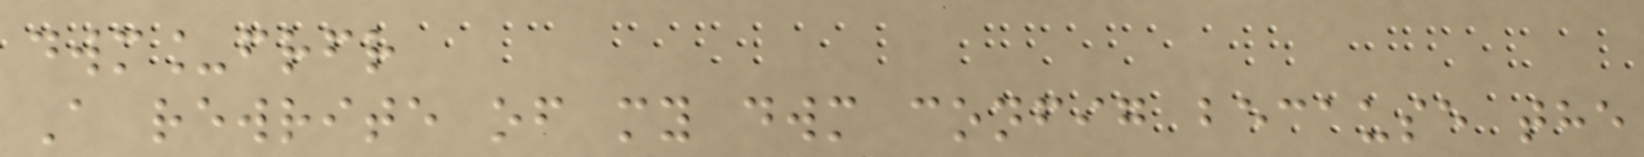dwm_frfr
A rewrite of my dwm config because the
